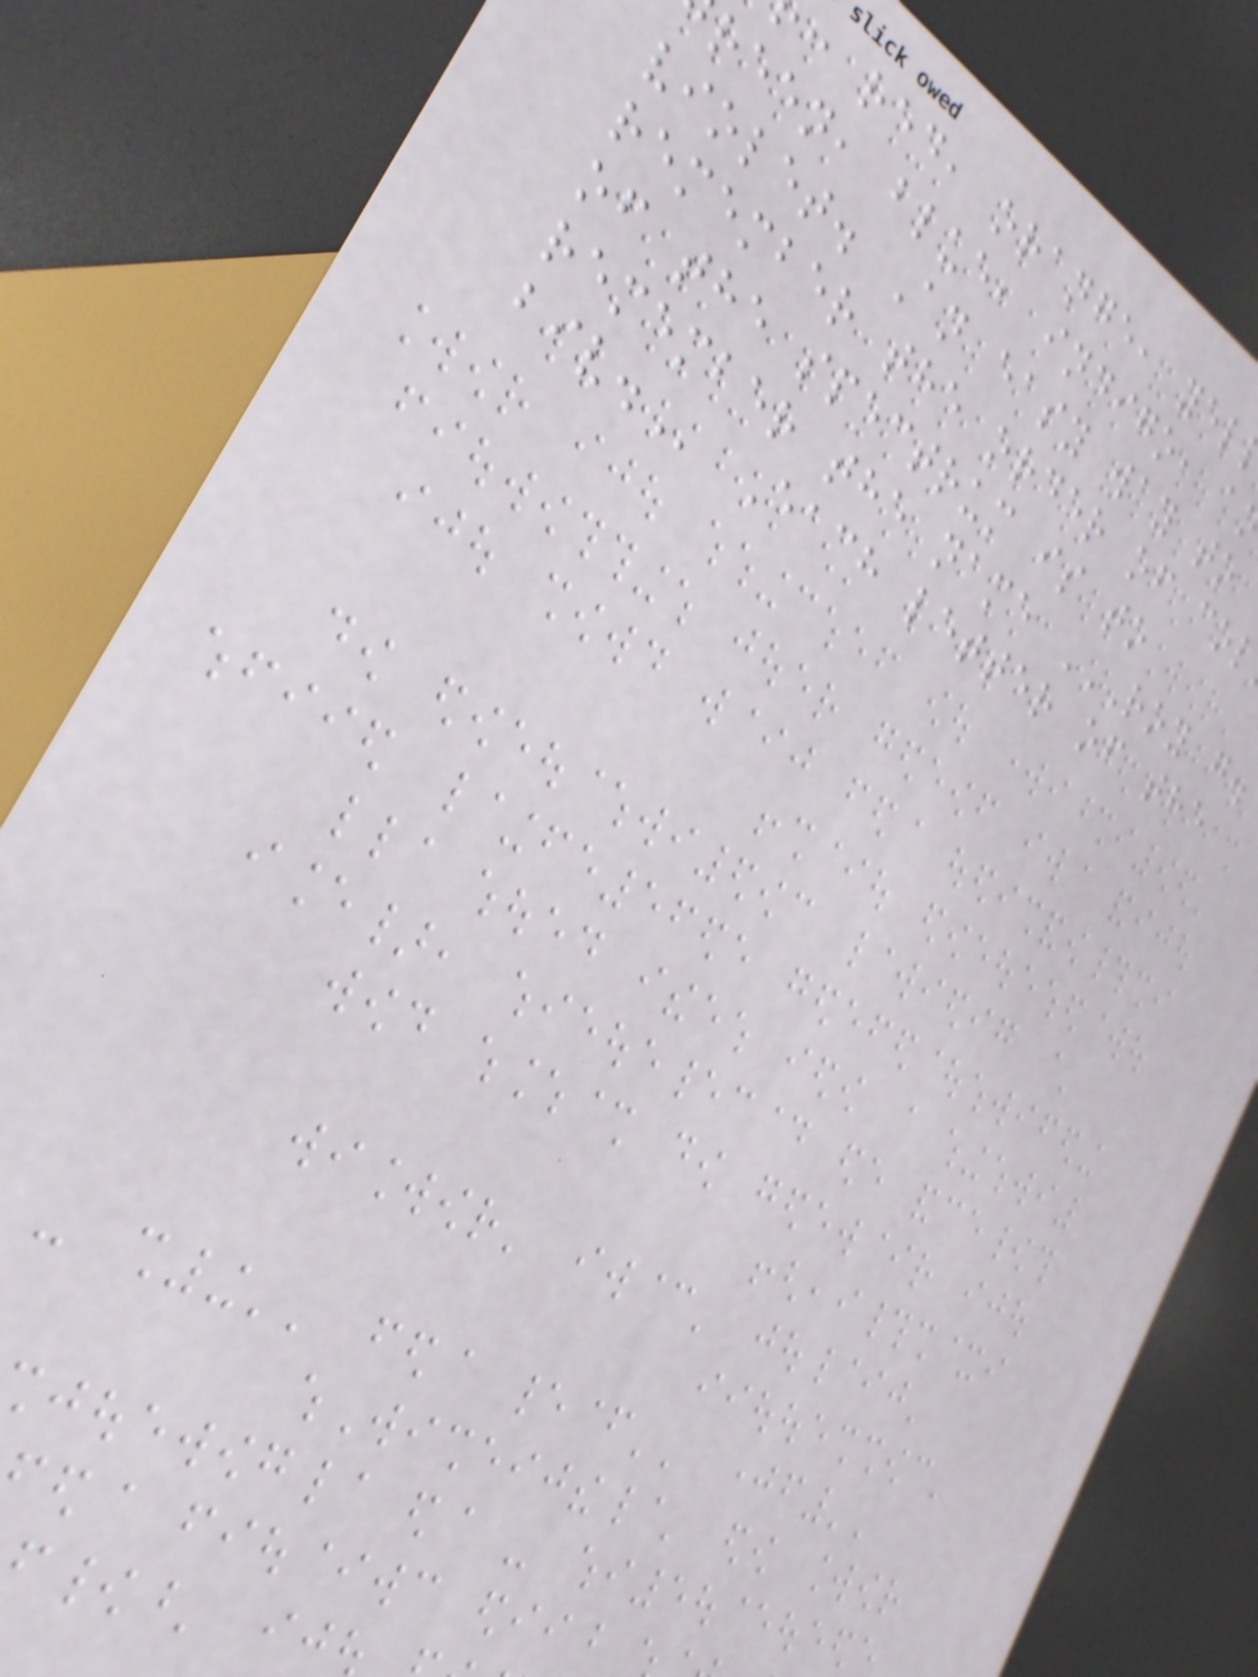: red, orange, yel
reen, blue, indigo, a
violet. An easy way to
remember the order of col
of the spectrum is to
remember the name ROY G.
Each letter of the
